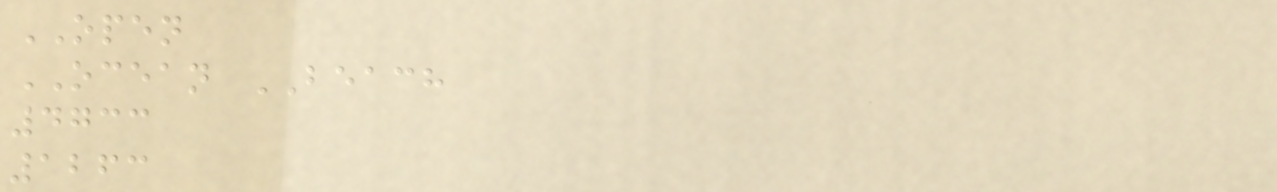OPEN
OCEAN BEACH
4733
1263
